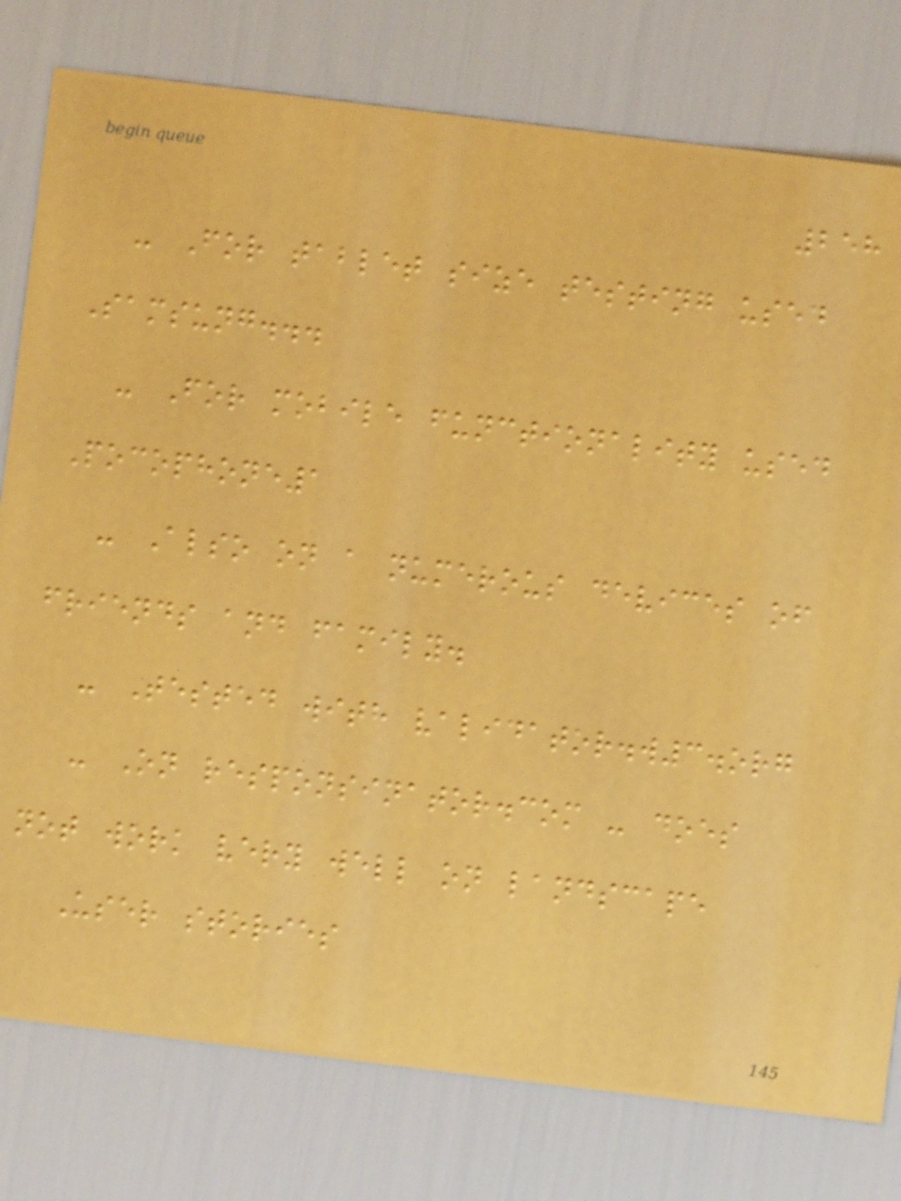258
- For tablet size testing used
Samsung...
- For mobile functionality used
Pocophone1
- Also on a numerous devices of
friends and family.
- Tested with validator.w3.org
- On responsinator.com - does
not work very well on landscape
User stories
